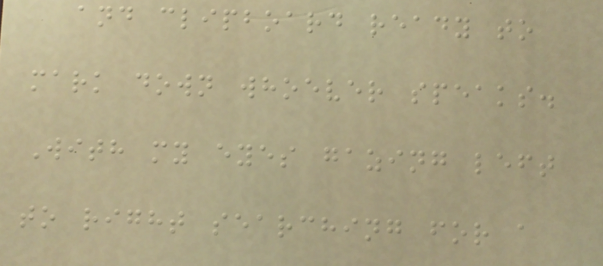and clipboard ready to
mark down whoever speaks.
With my eyes gazing left
to right searching for a
